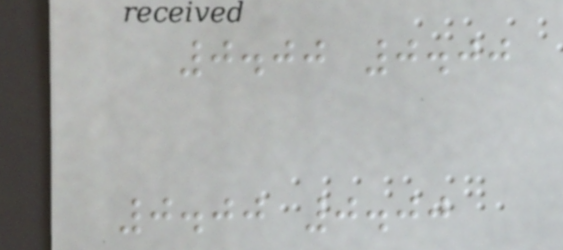0.00 0.00
0.00 0.00
